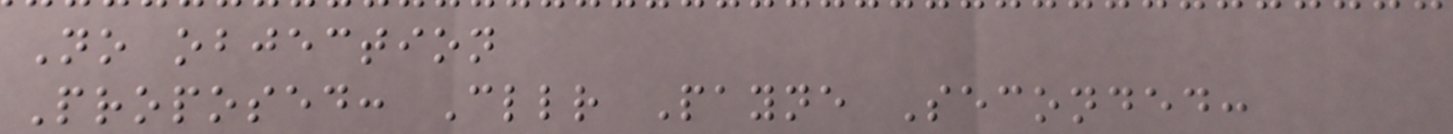No objection
Proposed: Cllr Payne Seconded:
